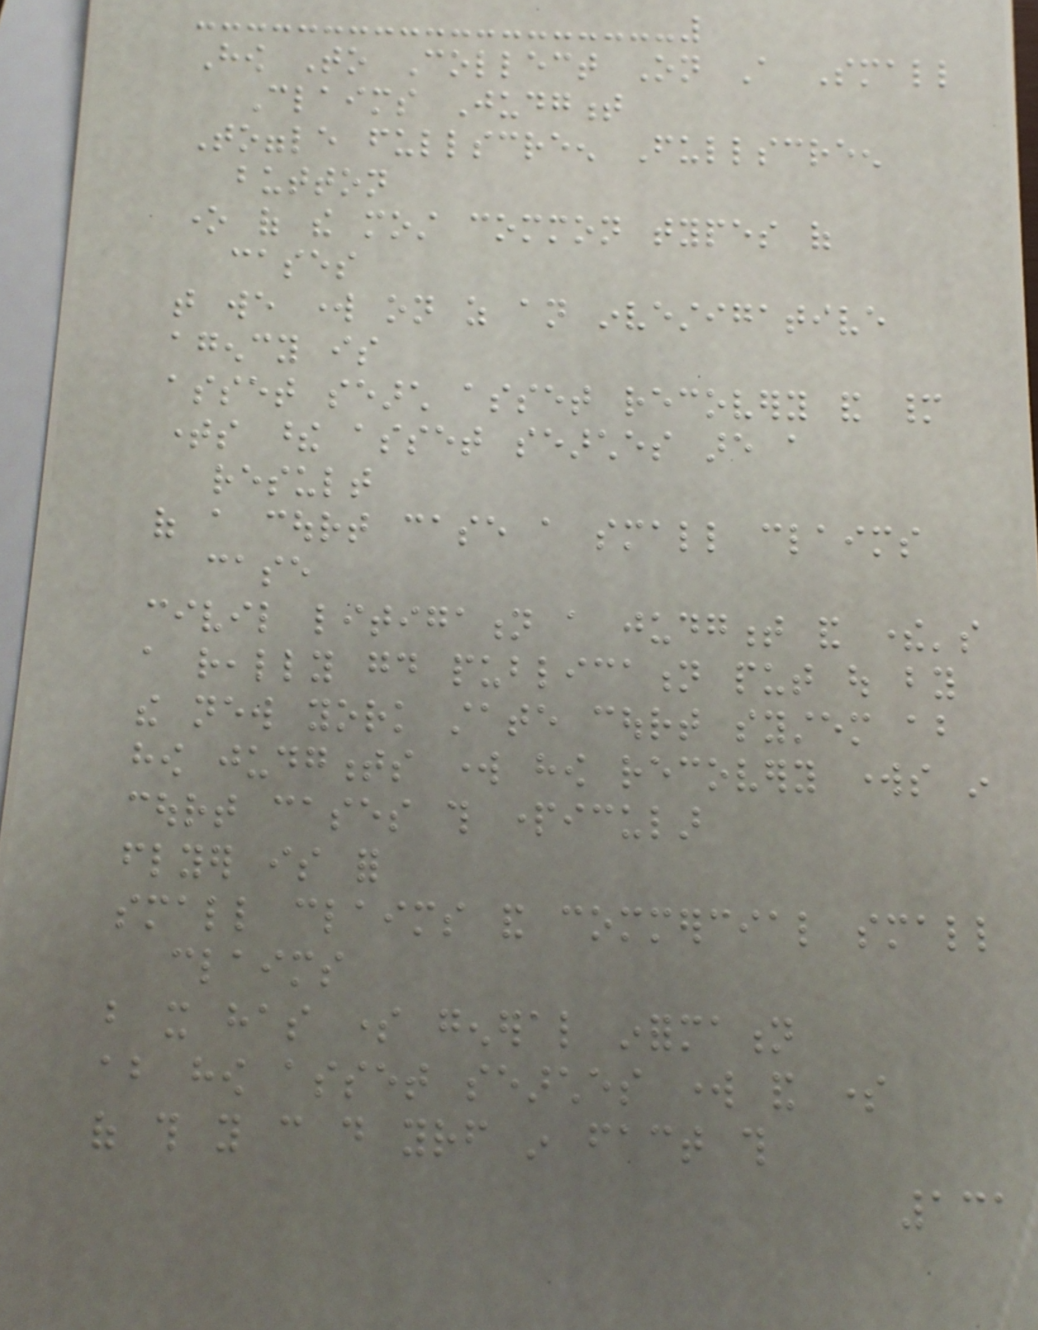How To Collect On A Small
Claims Judgment
Toggle fullscreen Fullscreen
button
one of the most common types of
cases
that we work on as an investigative
agency is
asset search asset recovery and many
times these asset searches are a
result
of a court case a small claims
case
civil litigation a judgment and there's
a really good publication put out by
the new york state court system about
how judgments work how recovery works in
court cases this particular
flyer is for
small claims and commercial small
claims
but it has some general information
about how asset searches work and some
of this you can do yourself in fact this
131
